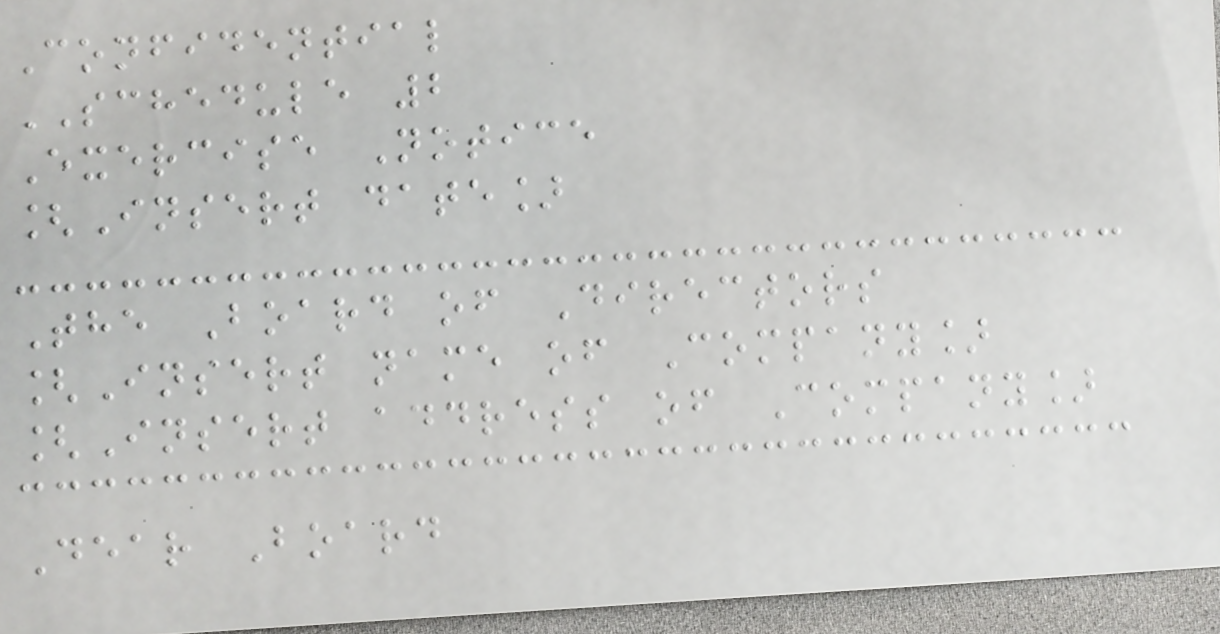Confidential
SCHEDULE 2
Exercise Notice
[Insert date]
The Board of Directors
[Insert name of Company]
[Insert address of Company]
Dear Board
